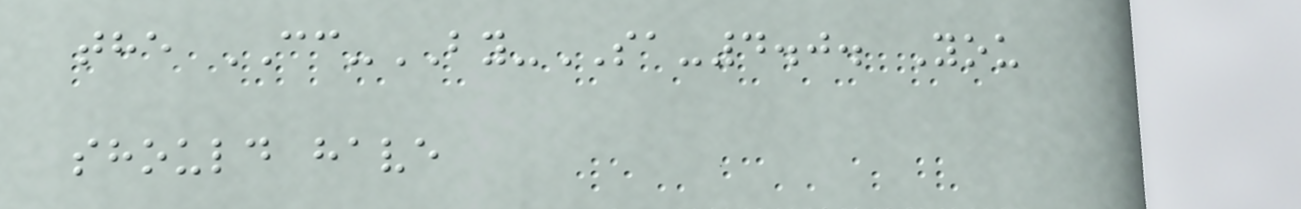the CC-BY-SA-4.0. You
should have
